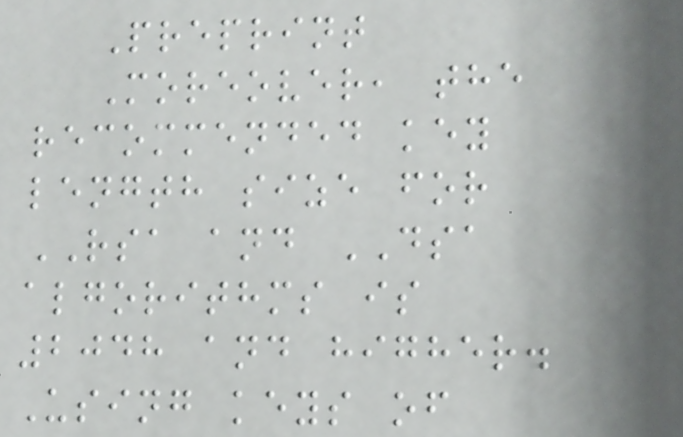Preprint
Moreover, the
recommended key
length size for
RSA and DSA
algorithms is
2048 and higher.
Using keys of
